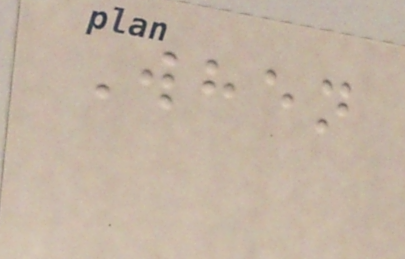When
